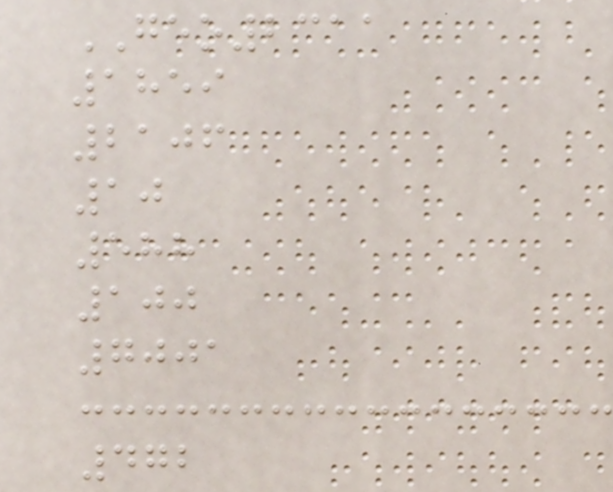GEO2311
1859
2106
10
588
100
7001
472
